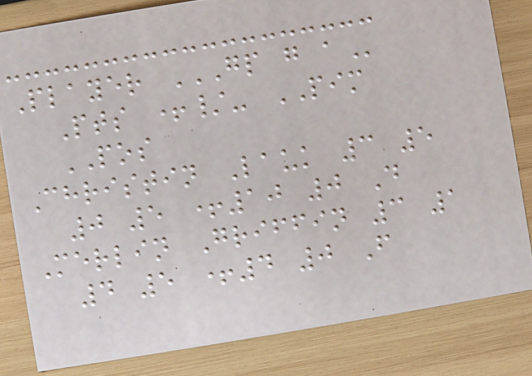Player GP G A
Pts +/- PIM
POS
Christin Lauk 3 5
0 5 +10 0 D
Merlin Griffin 3 1
4 5 +4 0 F
